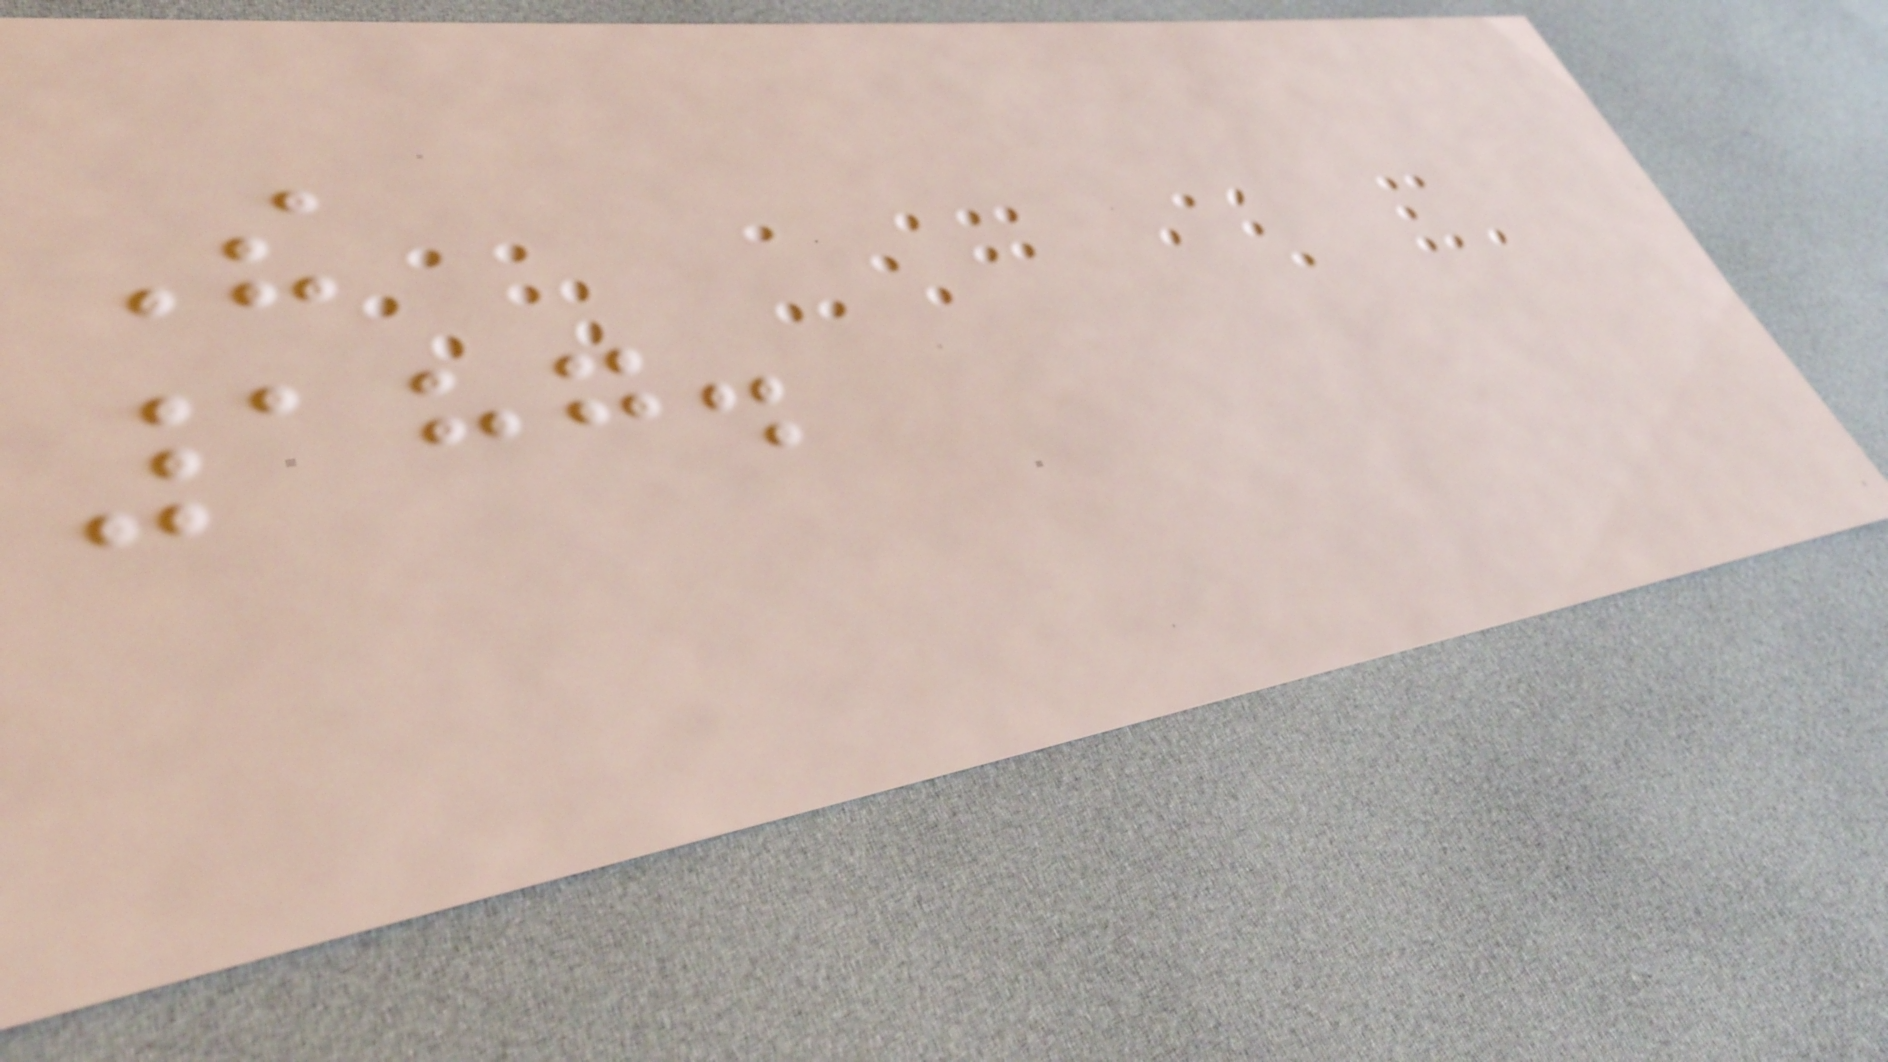The
187.
